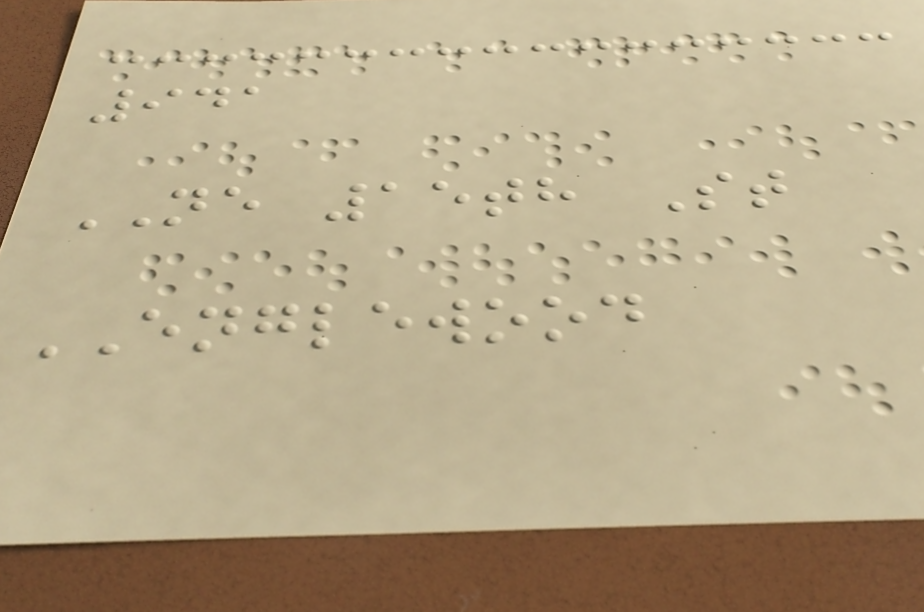941
NE 15th St
ENGLEWOOD
